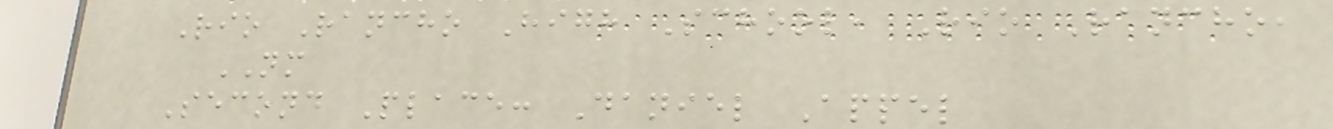Rio Rancho High School, Rio Rancho,
NM
Second Place: Daniel Appel
